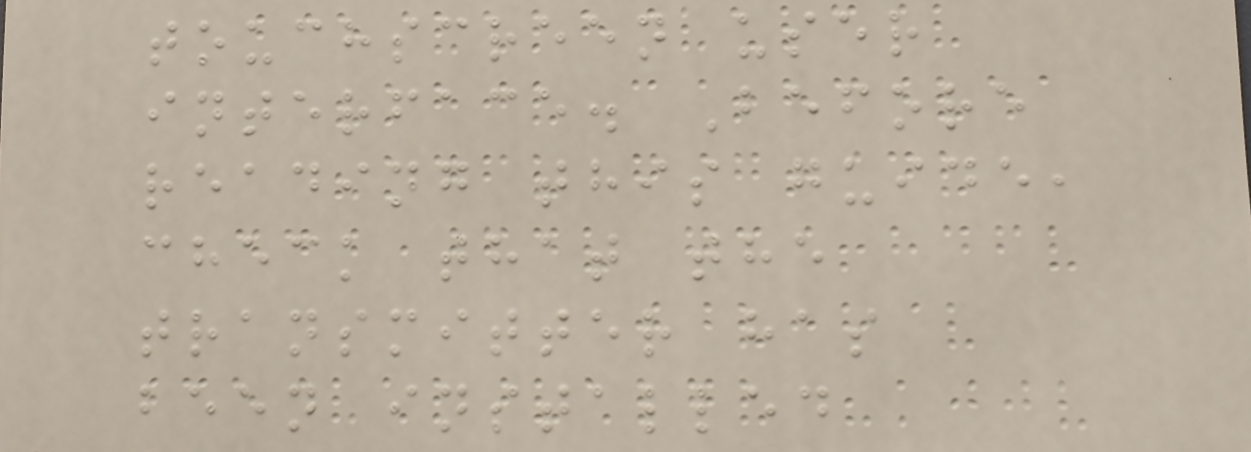touchscreen user
interface. Before
reading this guide,
check that the
transmitter has
been installed
